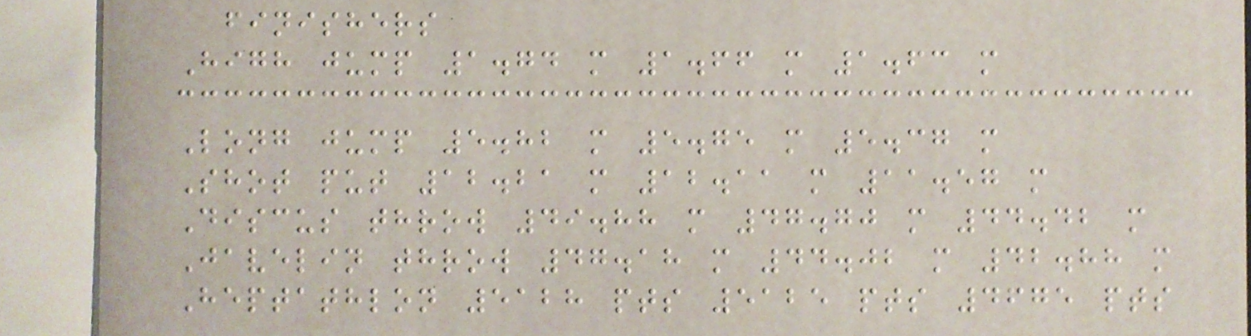finishers
High jump 1.74 m 1.66 m 1.63 m
Long jump 5.82 m 5.75 m 5.37 m
Shot put 12.21 m 12.11 m 11.57 m
Discus throw 49.88 m 47.70 m 44.42 m
Javelin throw 47.18 m 44.02 m 42.88 m
Heptathlon 5128 pts 5125 pts 4675 pts
